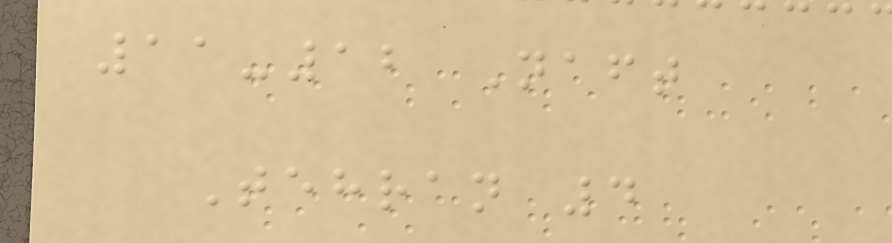11-12 Naft
Tehran 4
